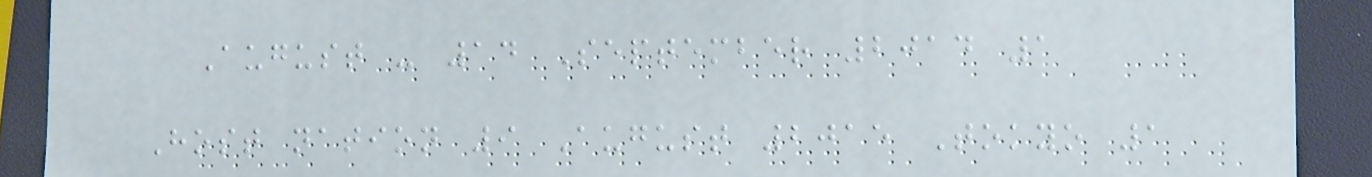August - 14 September 2014 1
Host nation 9 August 2015 Tokyo 1
